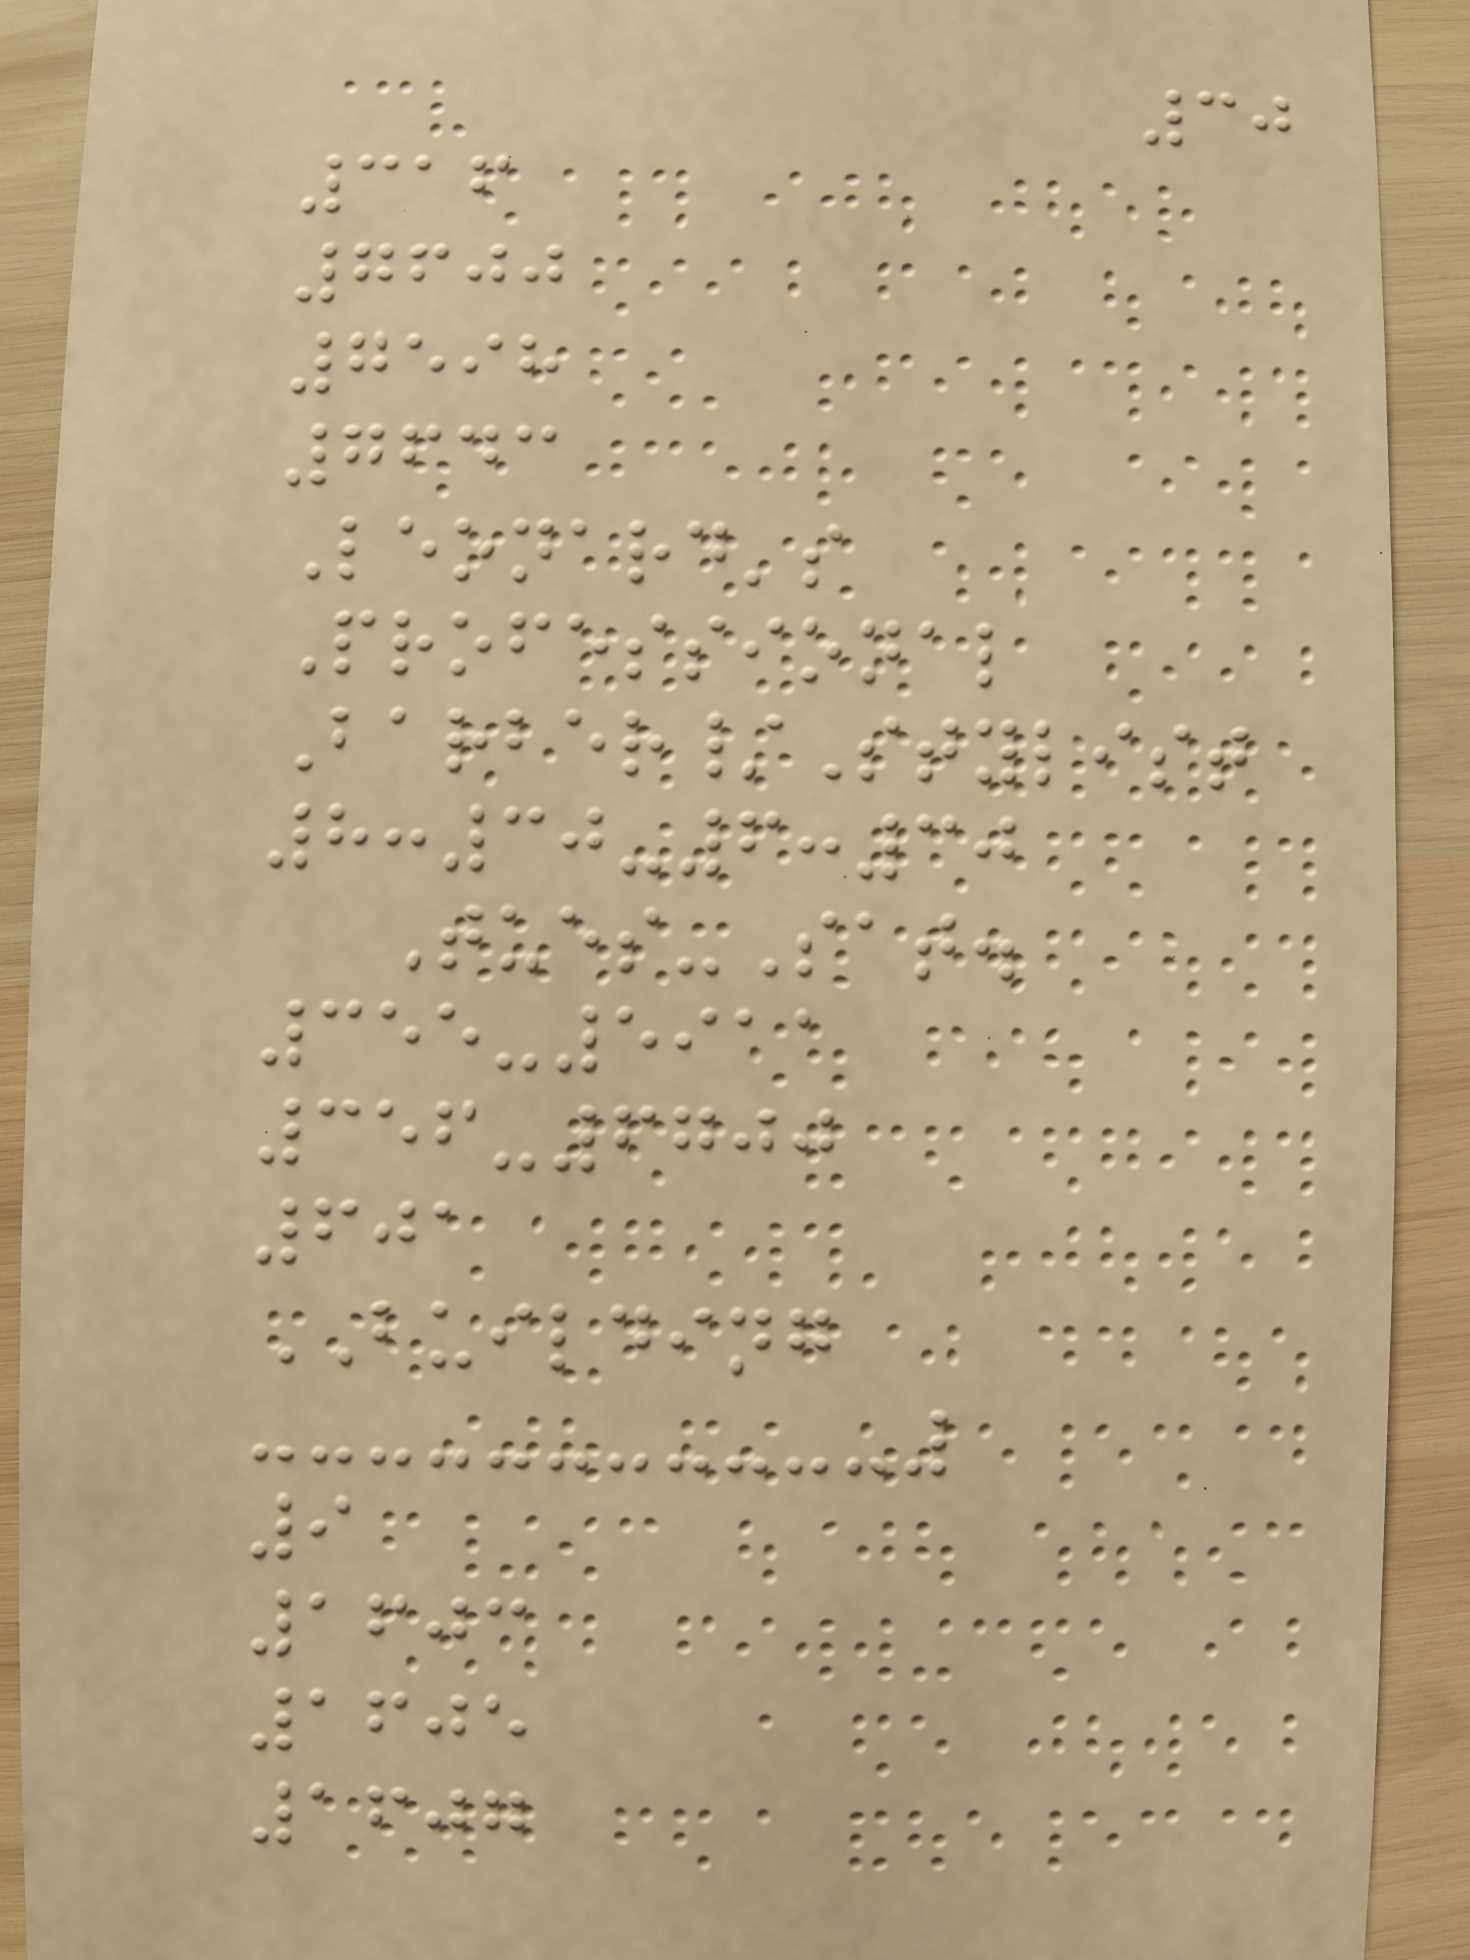30
316
7600
7598
7643
Leonard's
Professional
Barber/Stylist
8:30-6:30
Tues-Sat.
355-5911
356-6700
601
BUILDING
9
1603
1605
1607
